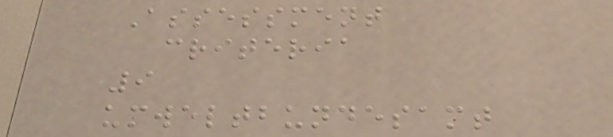Assessment
criteria
9
umweltbundesamt
